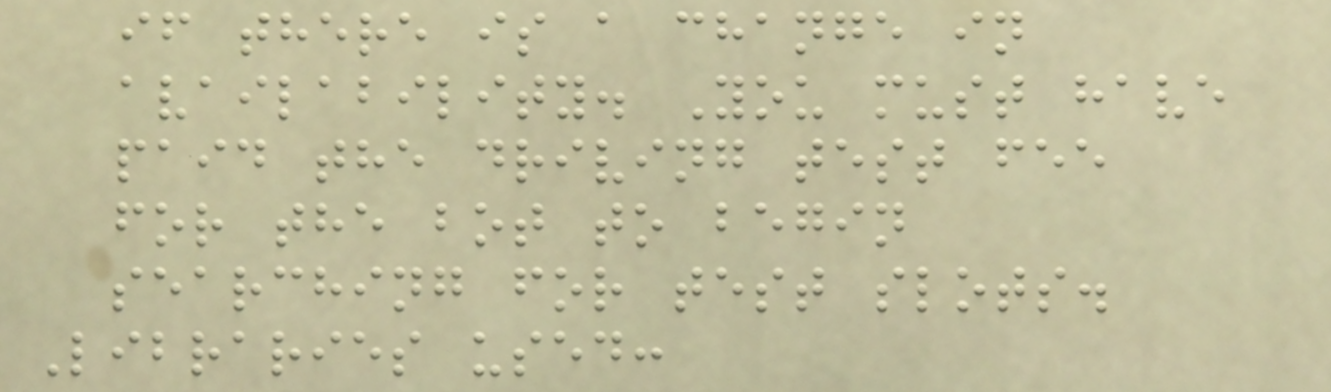if there is a change in
availability. You must have
paid the driving test fee
for the bot to begin
searching for test slots.
Libraries used:
